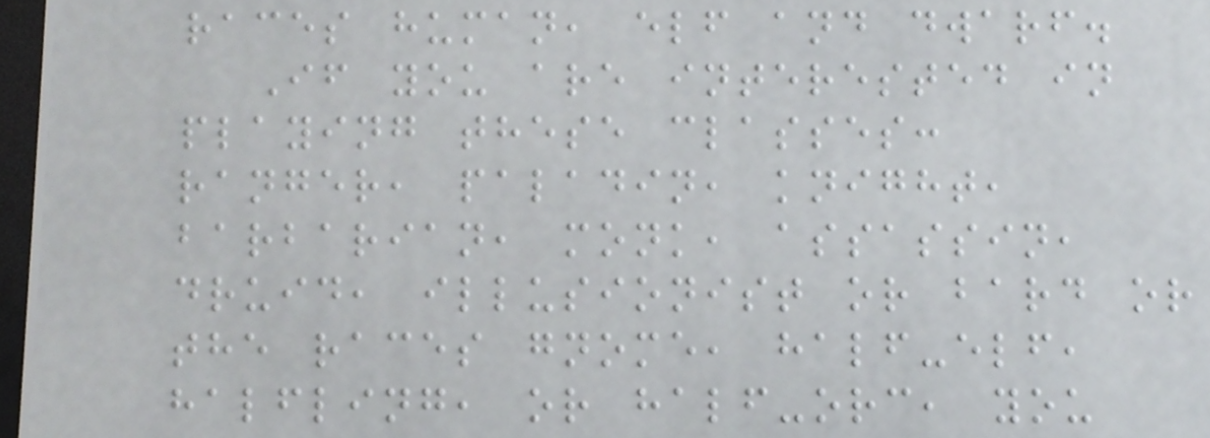races human, elf and dwarf.
If you are interested in
playing these classes:
ranger, paladin, knight,
barbarian, monk, assassin,
druid, illusionist or bard or
the races gnome, half-elf,
halfling, or half-orc, you
